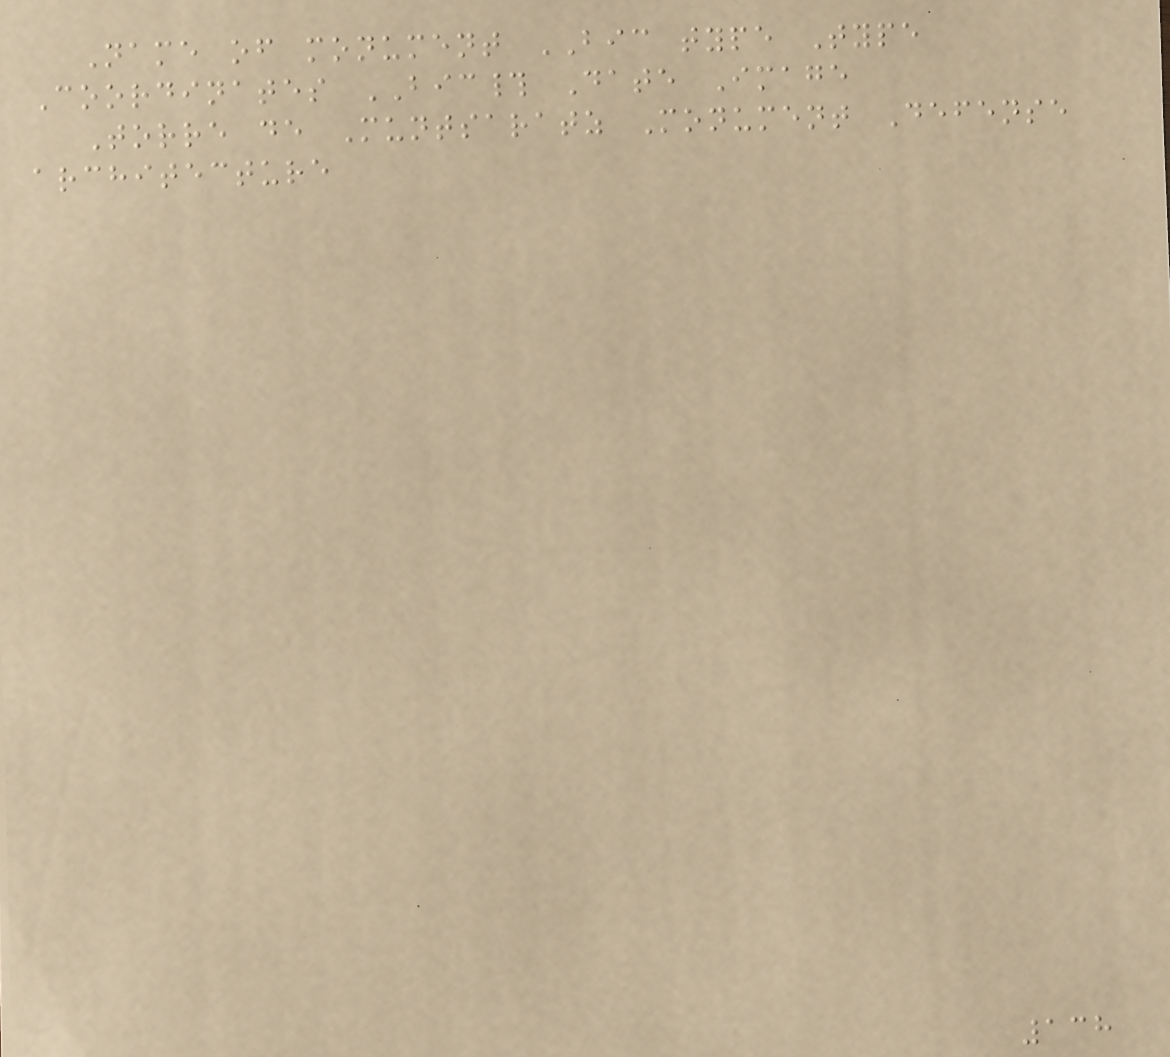Name of monument BIC type Type
Coordinates BIC# Date Image
Torre de Muntsaratz Monument Defense
architecture
138
